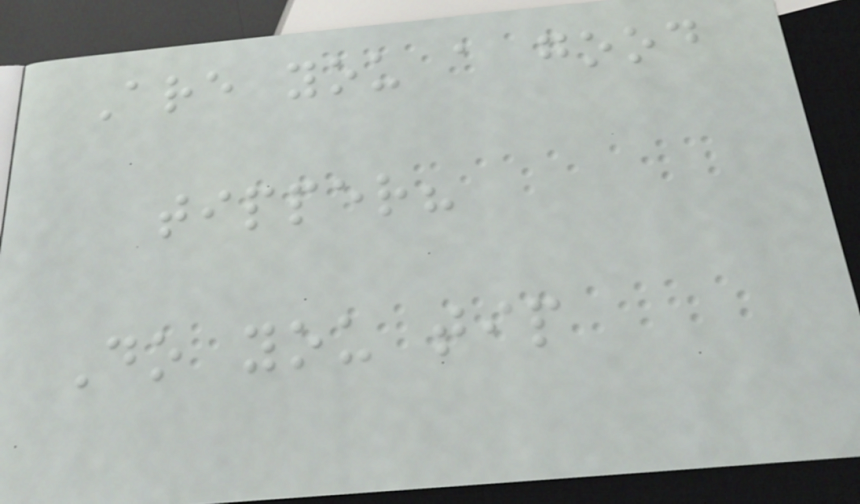Are you a good
tipper?
Do you tip
